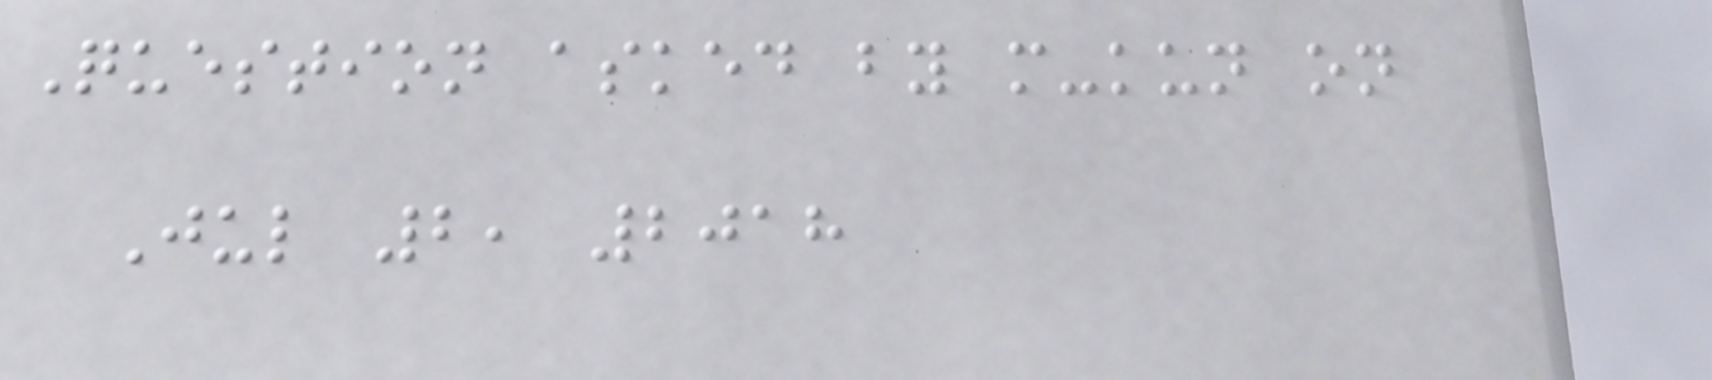Question asked by m-kun on
Jul 2, 2018
